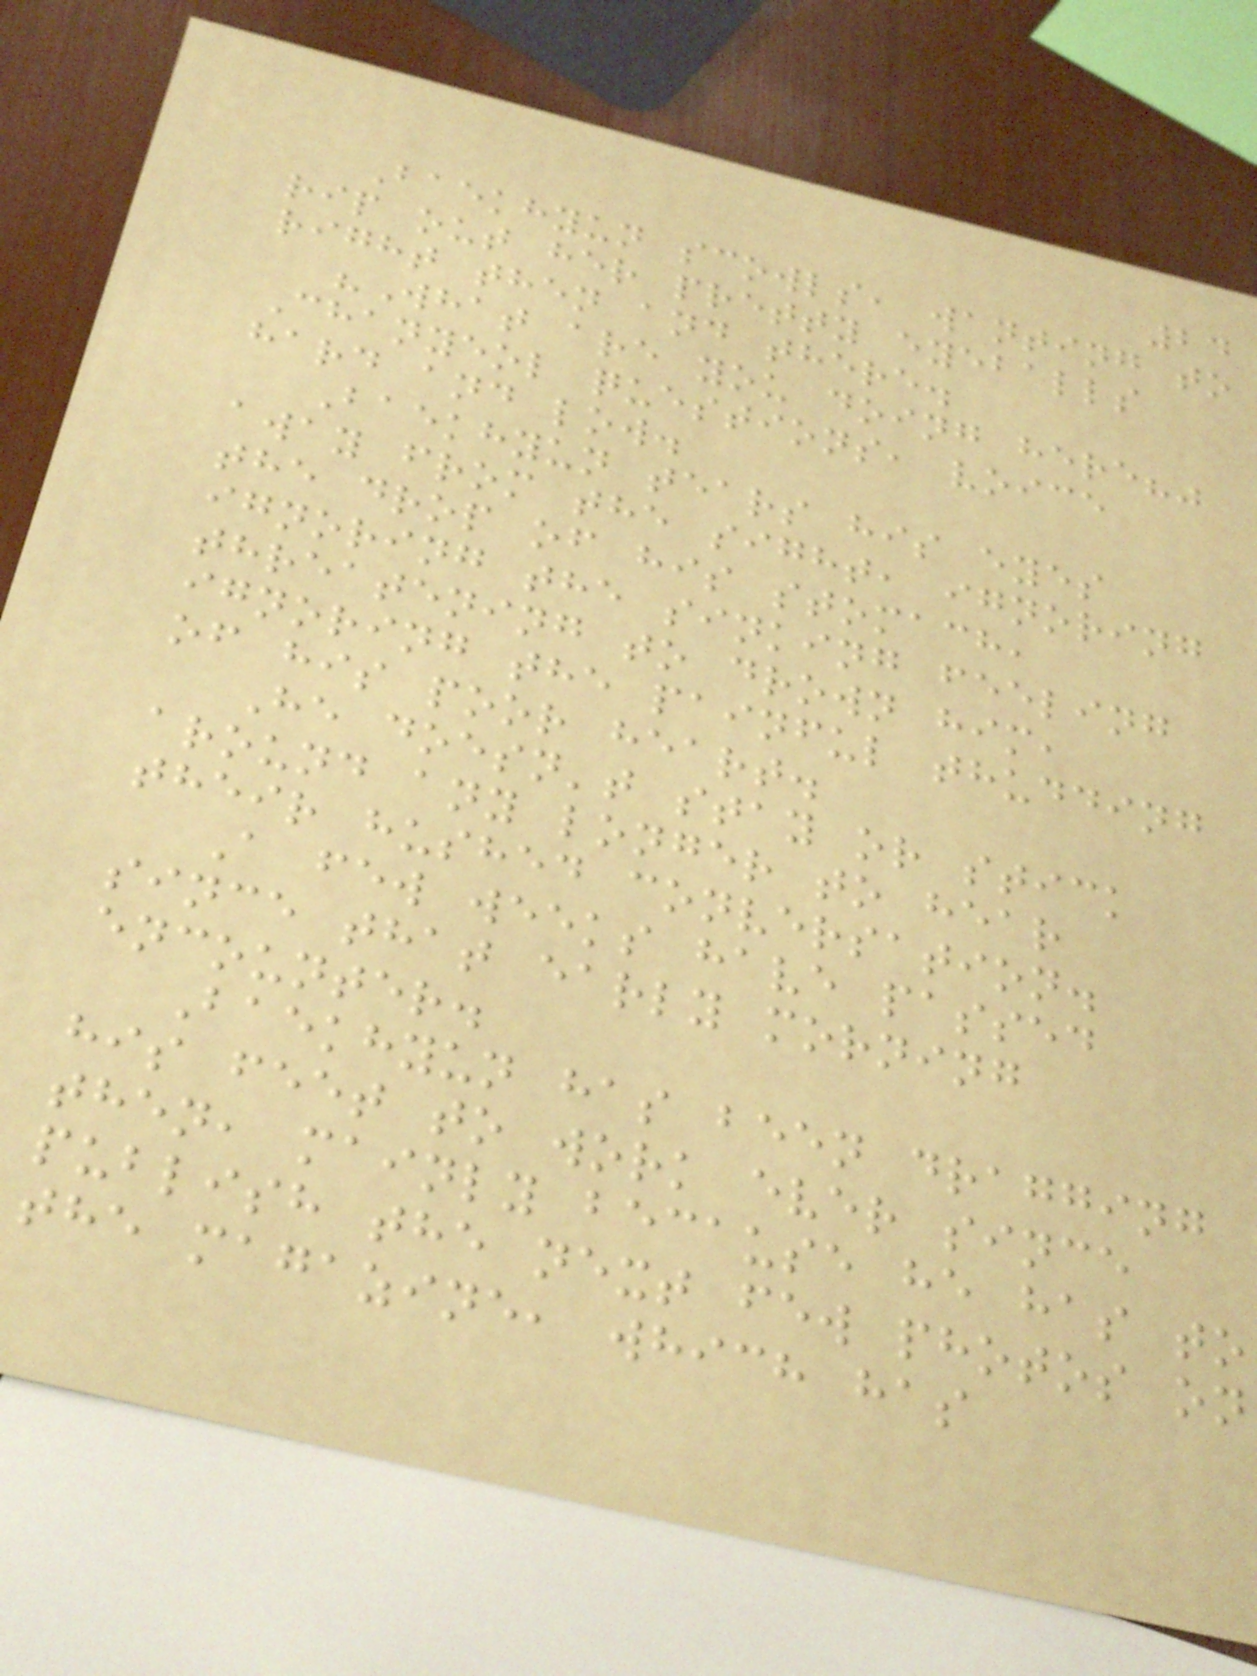24
Baekhyun scowls, wanting to
rip out her pretty eyeballs
right then and there.
"What are you doing here?"
Chanyeol questions, voice
hard and low.
Baekhyun tears his eyes
away from the sight, ignoring
the drop of his stomach,
ignoring the sinking feeling
threatening to drown him,
ignoring the painful thudding
of his poor heart.
He doesn't stay or stick
around any longer to hear
their hushed conversation.
A few weeks have passed
since that early morning
encounter.
Baekhyun has been dragging
his feet to work ever since
then, mainly because he has to
publish the next few photos on
the magazine, which has
